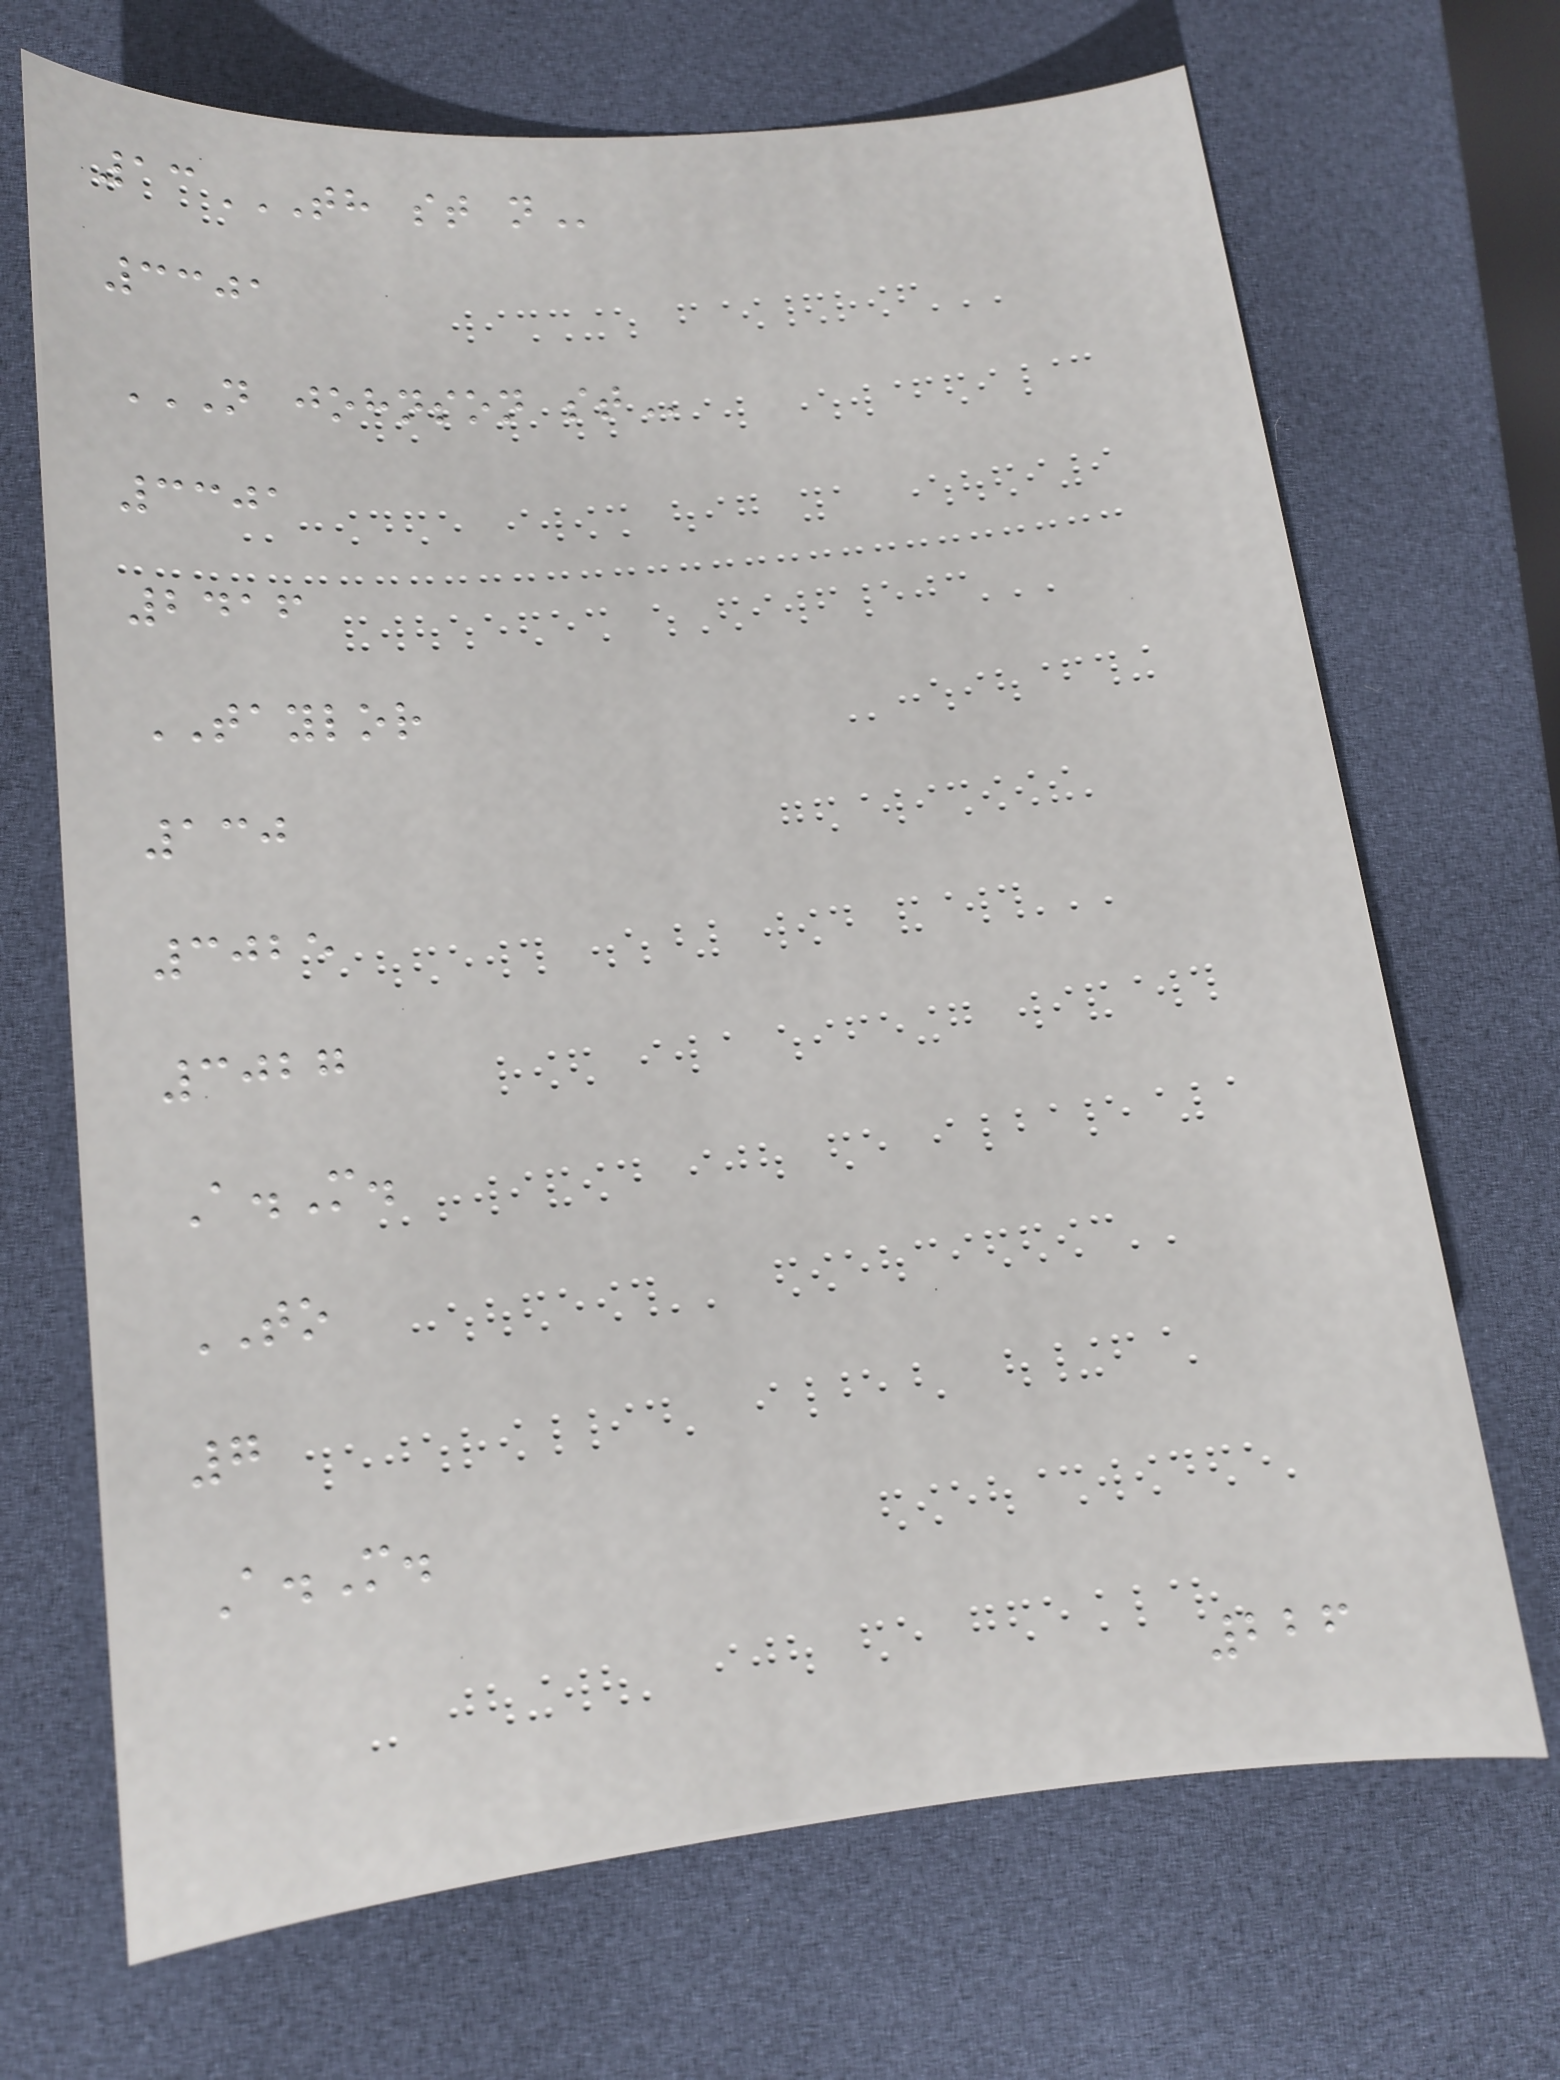13TH ST N
3301
N JOHNSON ST
3301
2416
TAYLOR
130
3025
3027
A.M.
TO
7
A.M.
226
